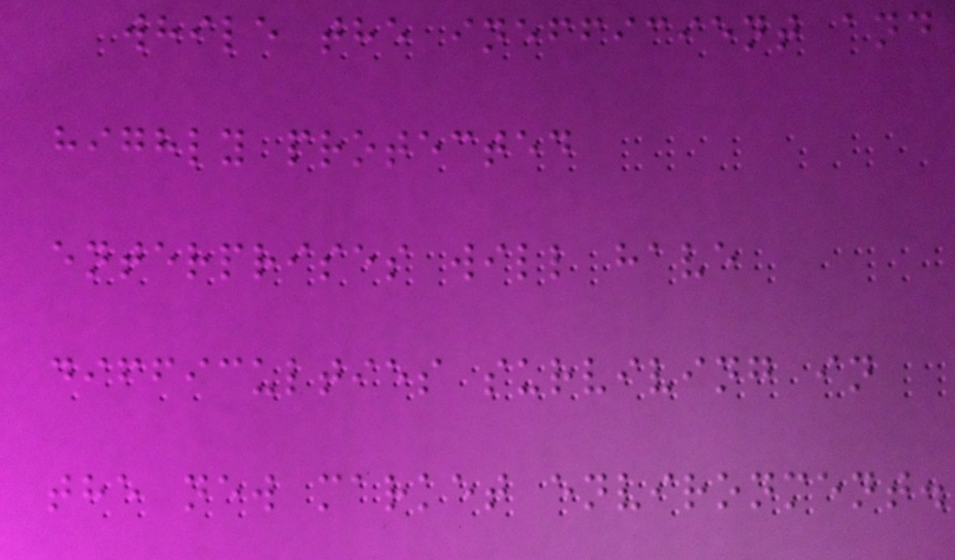while the inefficient and
highly protected
enterprises will have
difficulties surviving in
the new market environment.
